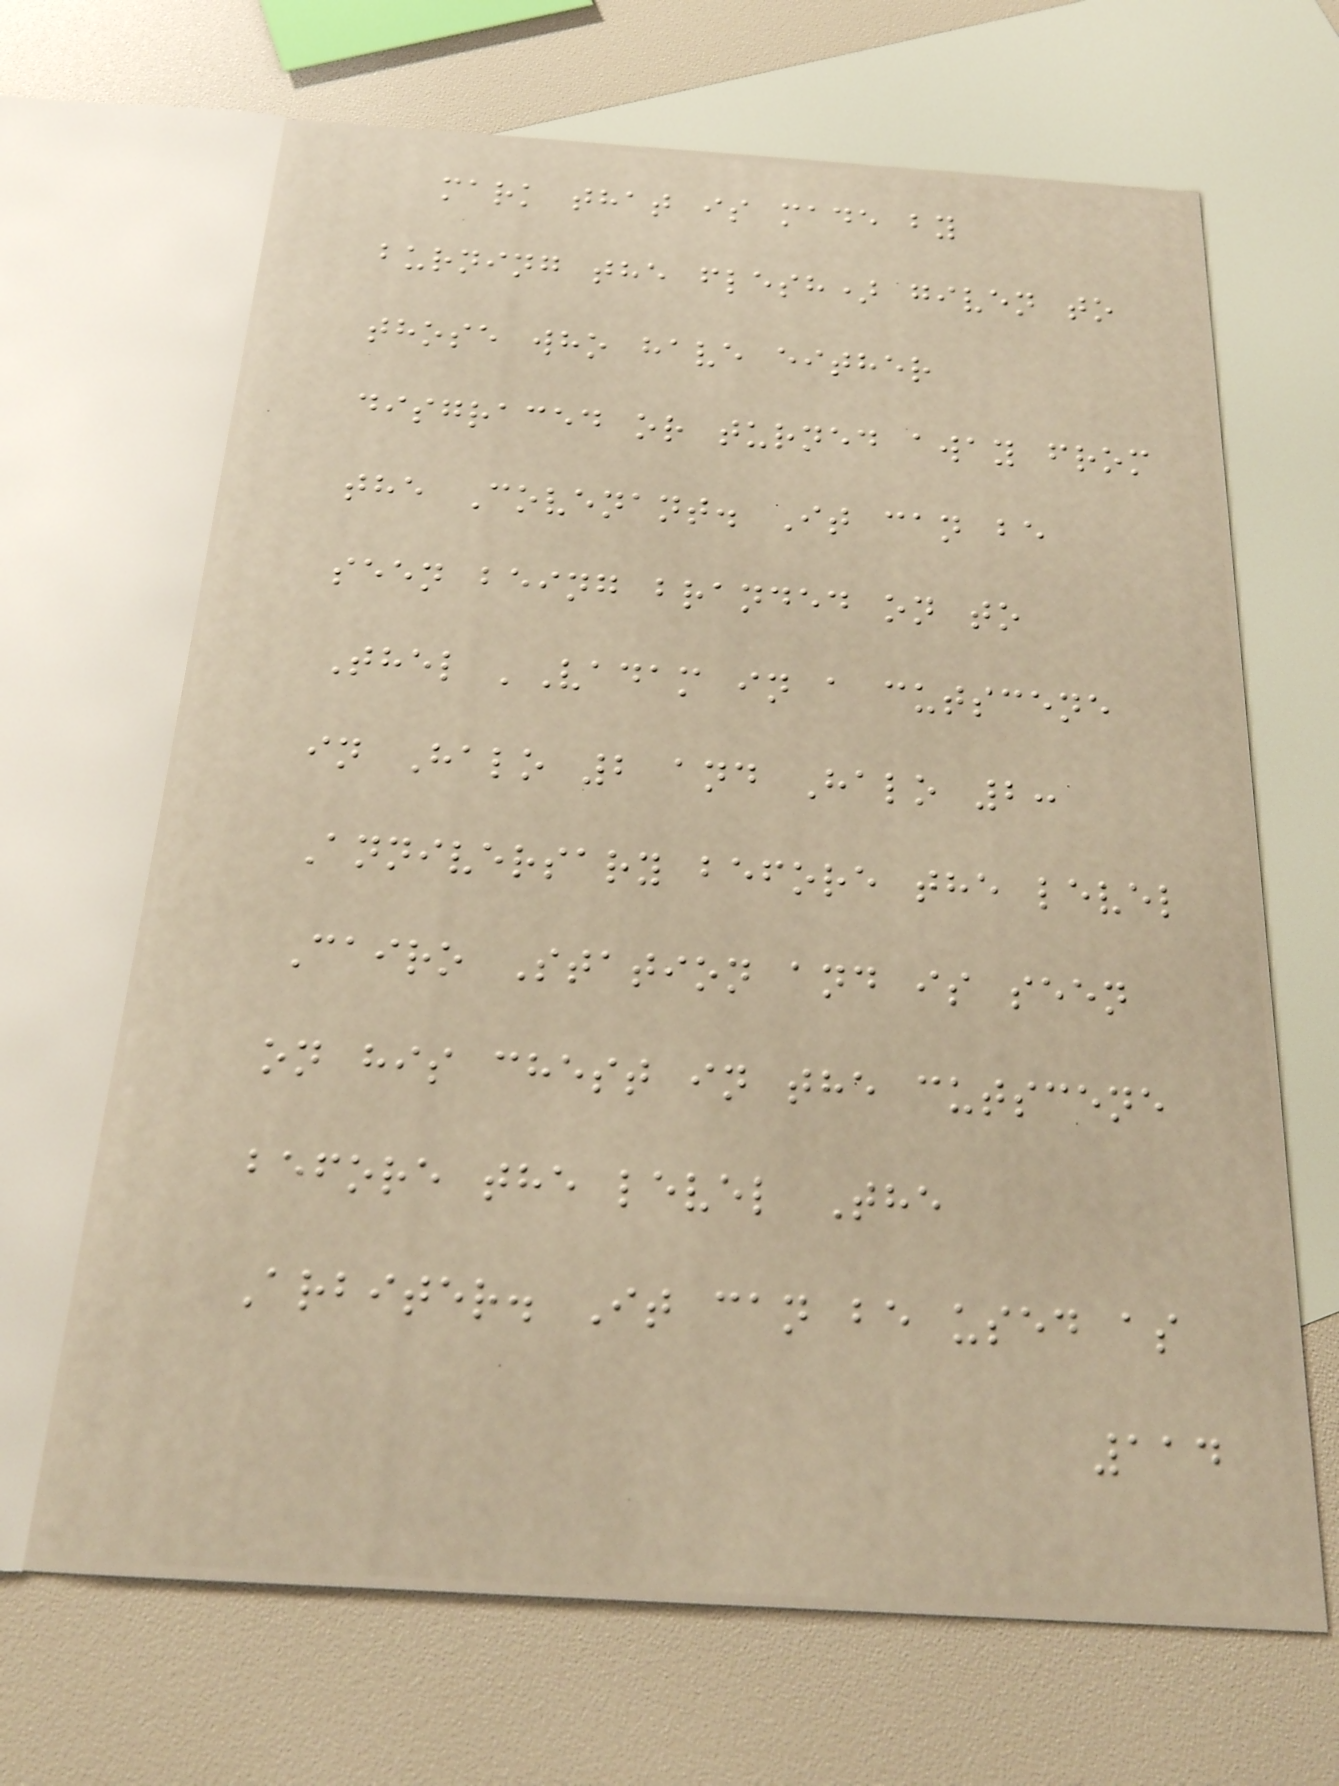mark that is made by
burning the flesh) given to
those who have either
disgraced or turned away from
the Covenant. It can be
seen being branded on to
Thel 'Vadam in a cutscene
in Halo 2 and Halo 2:
Anniversary before the level
Cairo Station and is seen
on his chest in the cutscene
before the level The
Arbiter. It can be used as
114
